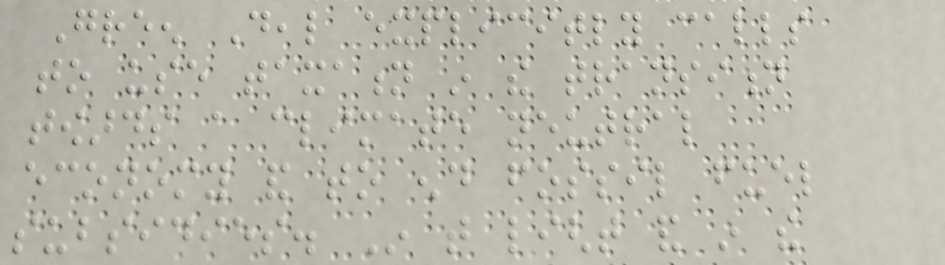Green Deal explicitly calls
to use taxation in the transition
towards a climate neutral
economy and to end fossil fuel
subsidies. In that light and in the
